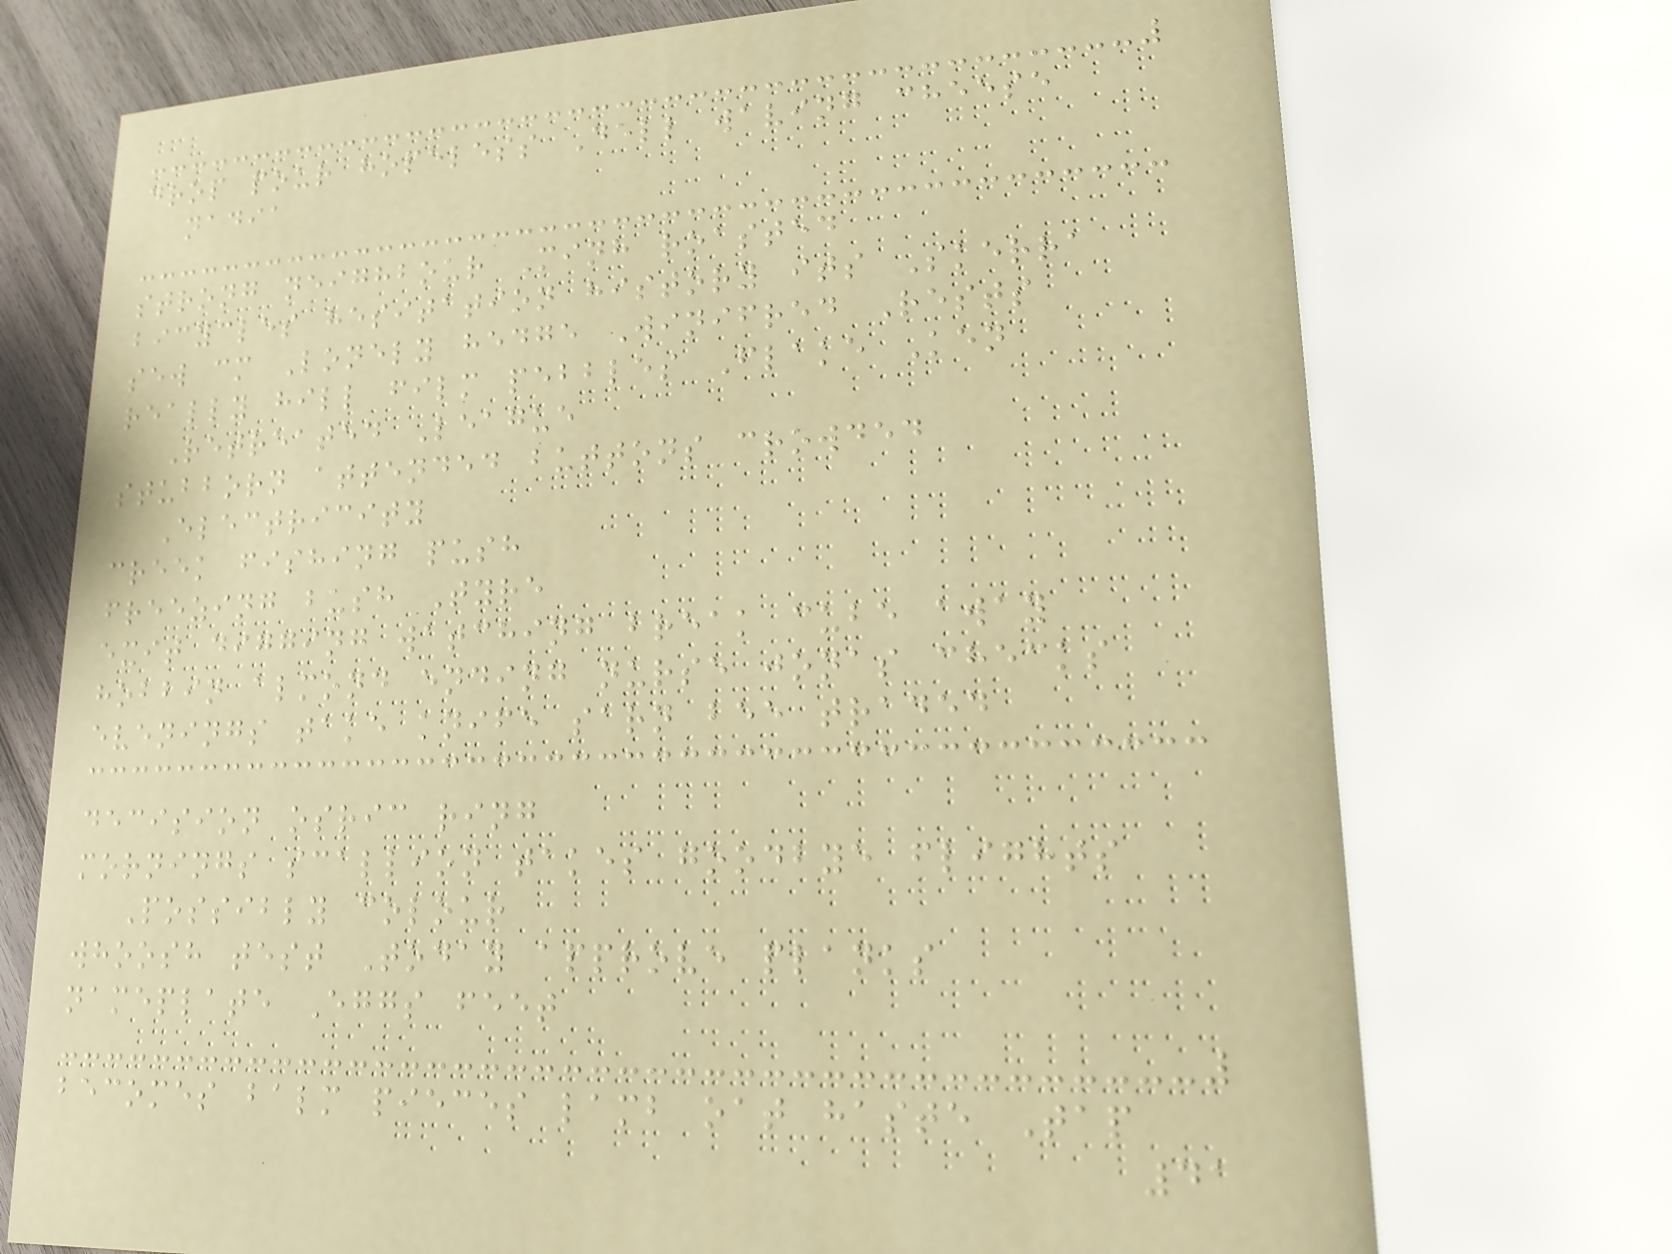drop pour hopeless Dell waving cheese
nadia
strong neighbour Minh roasted
bicycles hesitation history its Skerra
sew cm Lonely hedge Winifred Rests
really hill film pebbles Flake Ken
Retreated League
stubborn attended buttons crowded
Electricity
creek fishing push
freezing bush Tyre
exit digging watching break cube away
hobbin almond ending nurse jonas checks
evenings take knife sarn bee traded
decision osric ring
mornings scallion takes goodbye flights
Possibly colour
whoosh test Today approve planks
nameplate Eggs feet
becomes balm pieces lamb oat haste Tap
41
